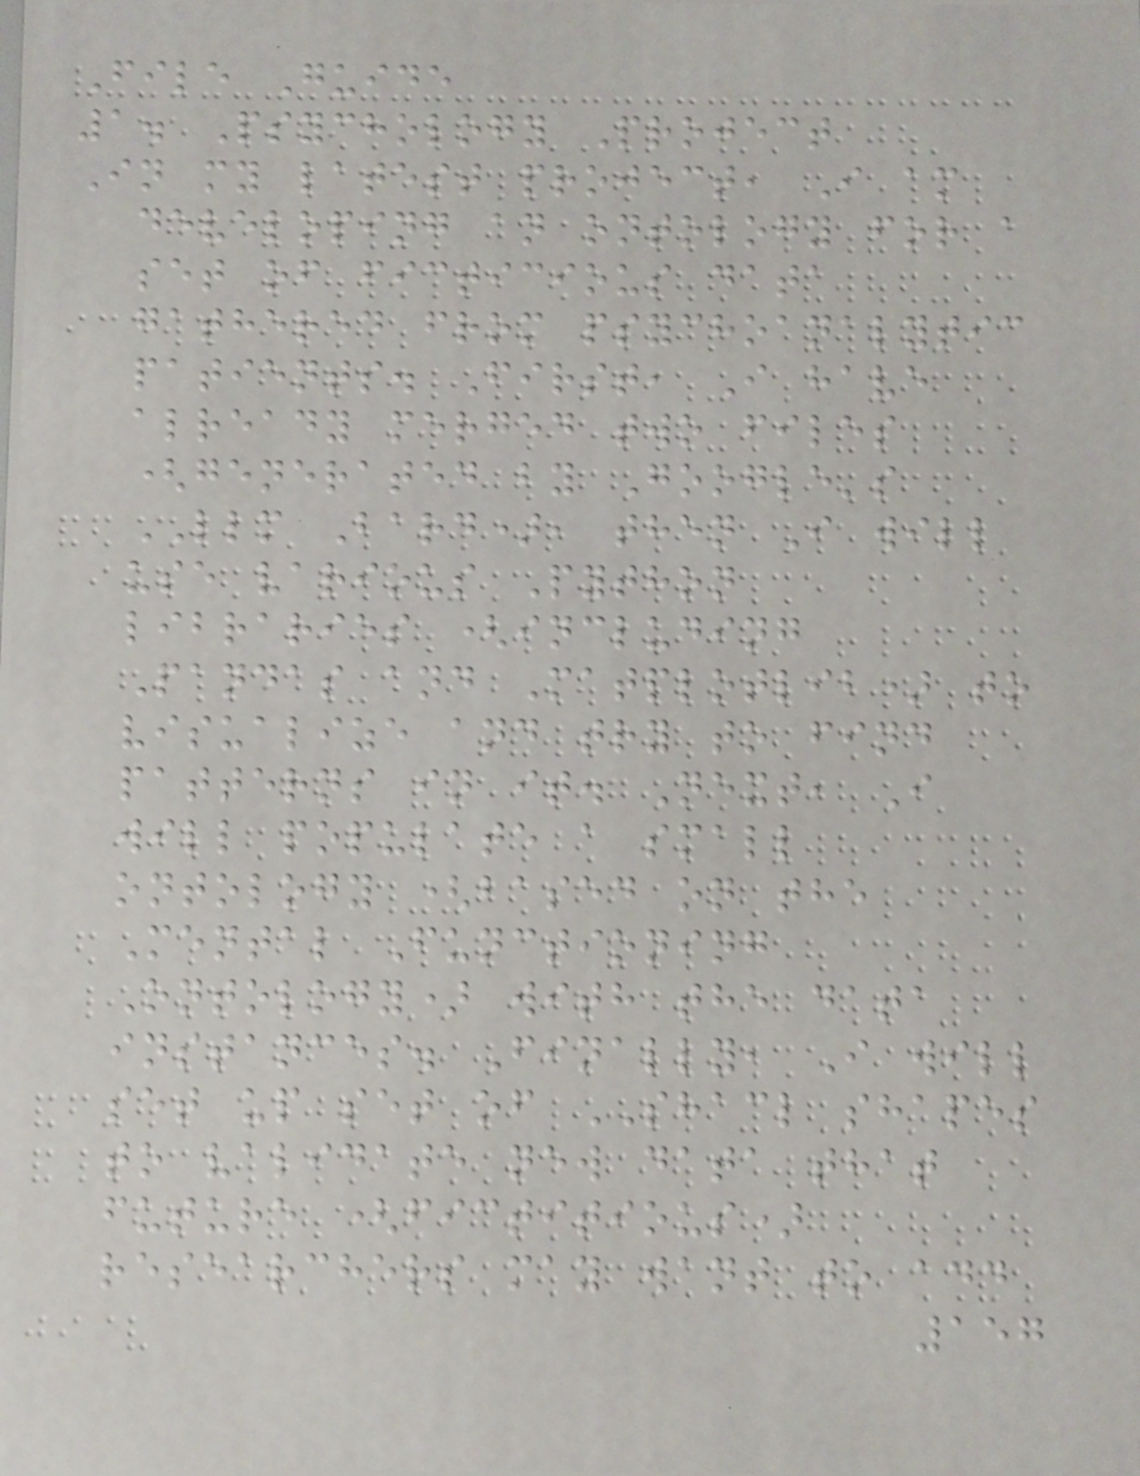File Guide
1. Psychology Project
In my latest project, I am
developing an ontology for a
set of ficticious data
gathered from psychoanalytic
patients. First, I have
already merged two files
(generated by Google's
LLM Bard), then I will
use various Python
libraries (including
Pandas and Matplotlib) to
visualize and try to find
patterns in it. Next, I
will populate a small
ontology (based on the
Mental Functioning
Ontology) with the data
instances. Finally, I will
set up set of SHACL shapes
to validate new data that
future (fictitious)
researchers may want to add
157
